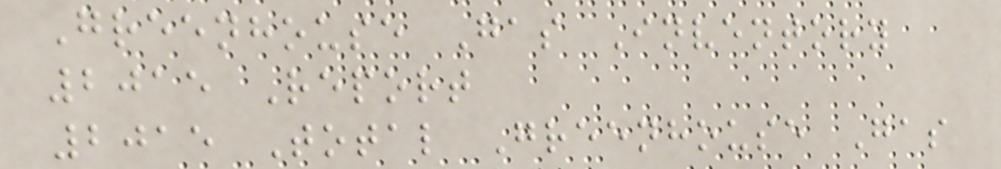Greenhouse Gas Inventory
2015 Report
2015 Total Greenhouse Gas
